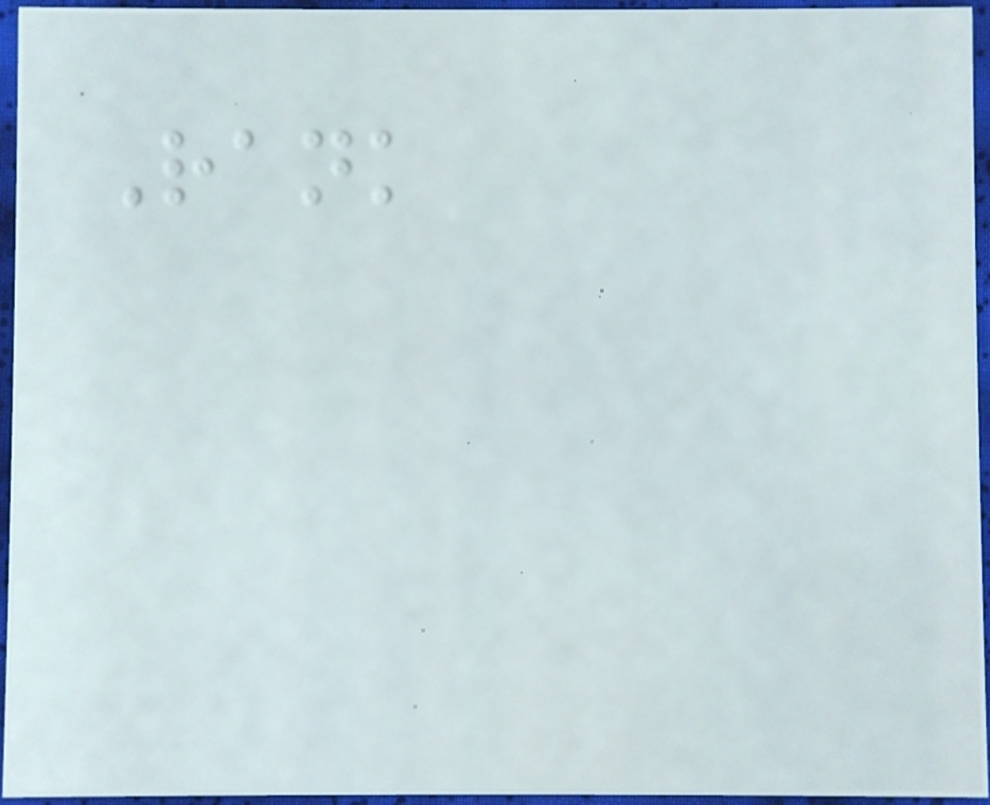Rank
